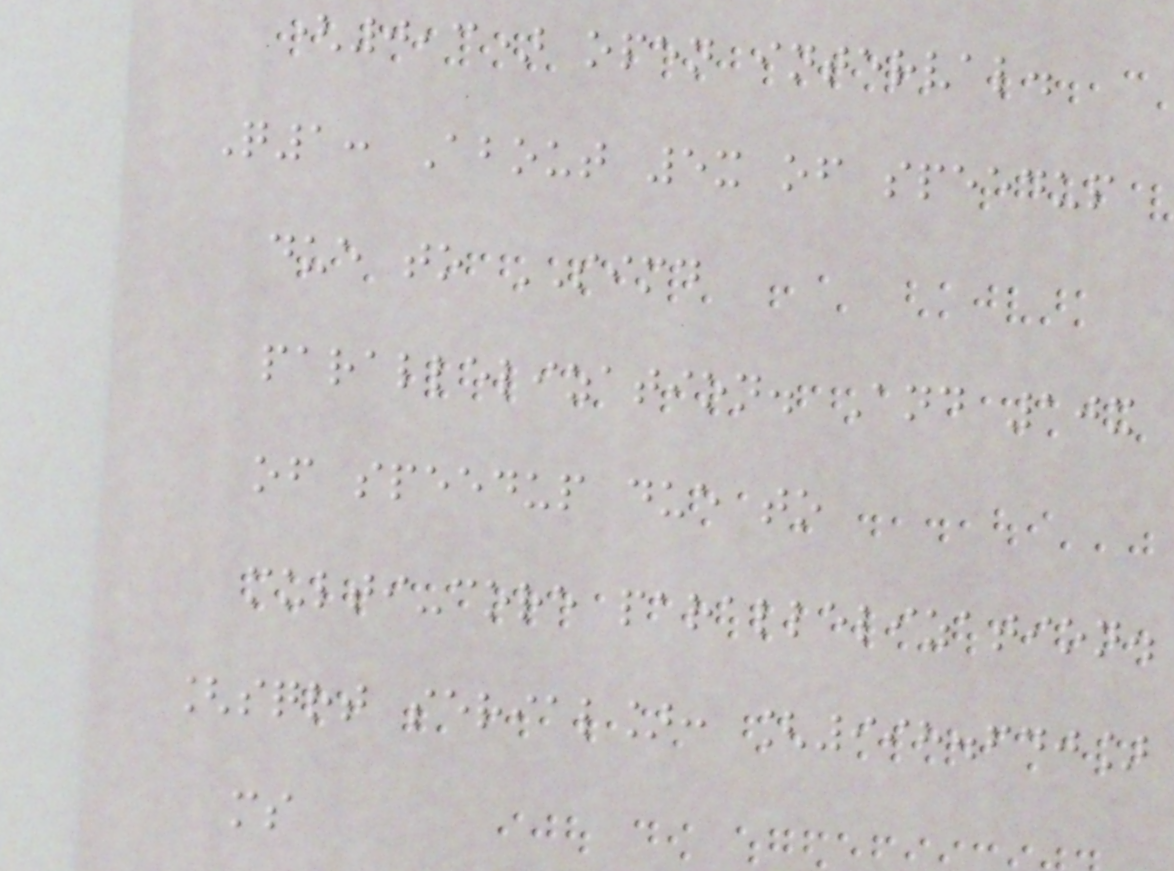(0,3) open interval.
Q1: About 5x of speedup
due to SIMD
parallelization. And 10x
of speedup due to
multi-core parallelization.
[sqrt serial]: [998.640]
ms
